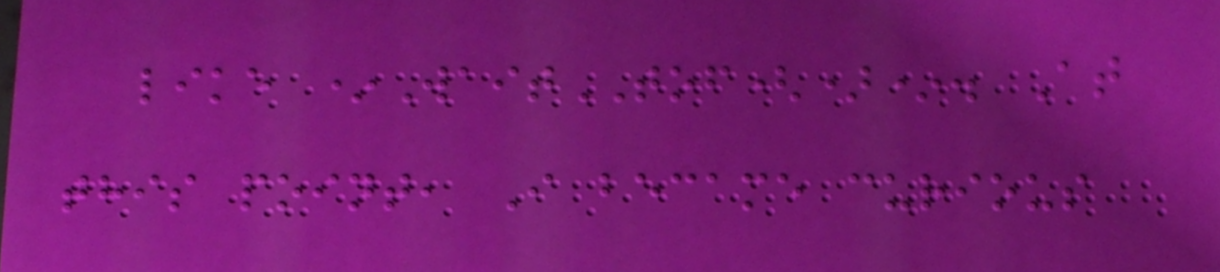like *WaitTOF()*. At
this point, I became curious
